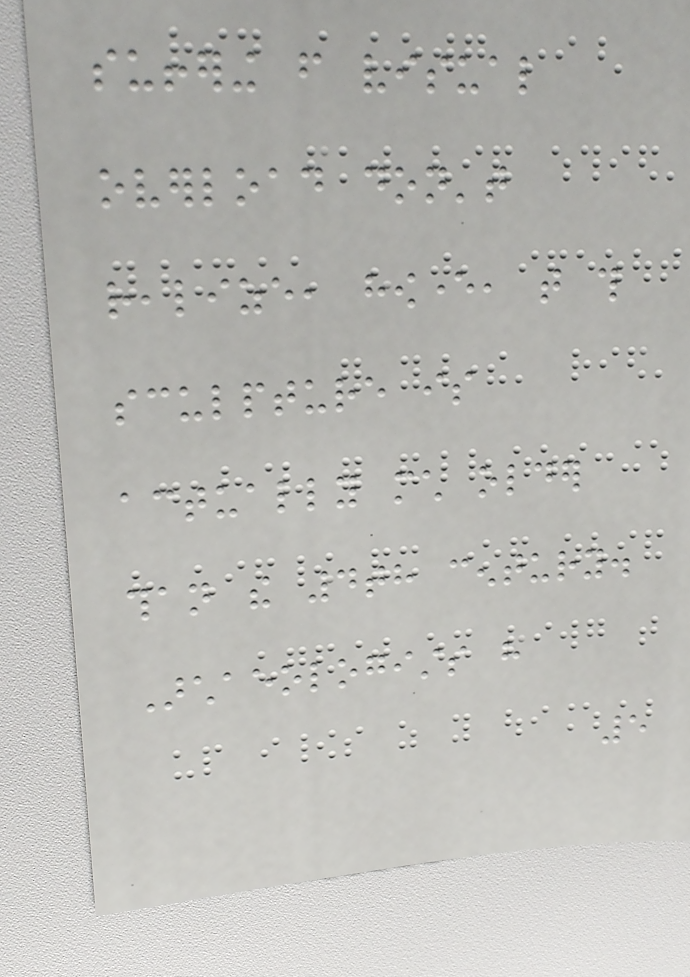suffering from visual
overload don't
realize, however, that this
sculpture is
actually much older
than the 4th century.
Archaeologists have
5
